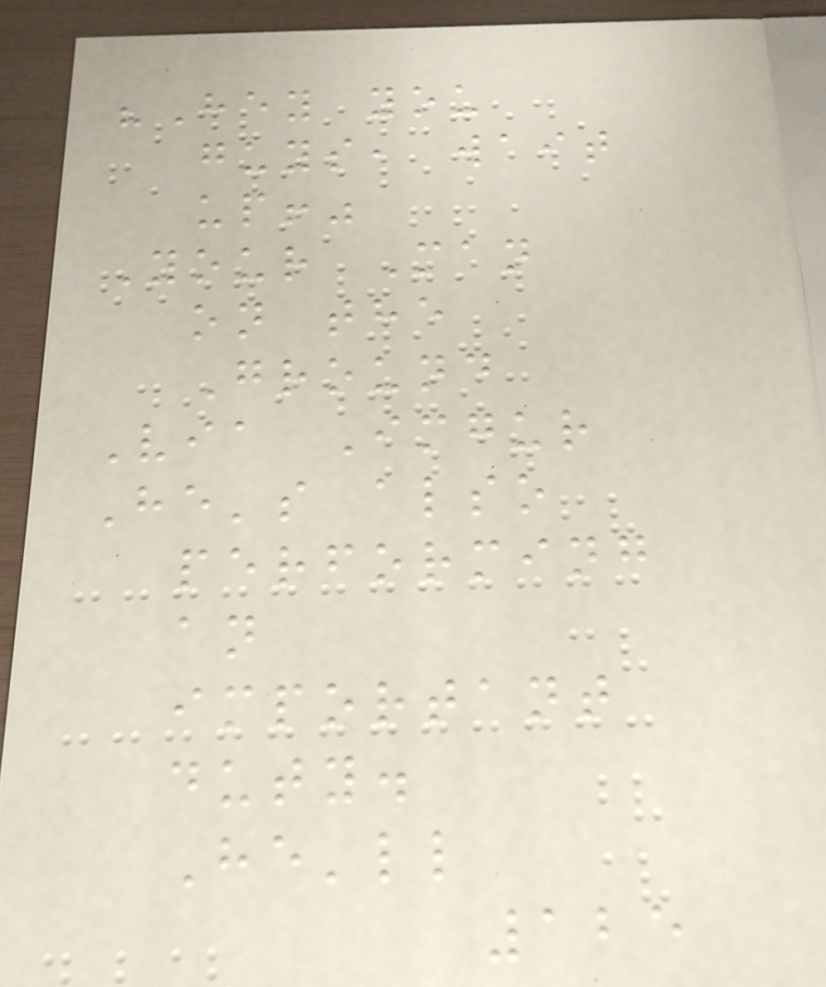"Hey you
guys, wait
up!"
Your Man
on the
Ground
Via Imgur
He's also
performing
an
important
duty.
He'll
125
